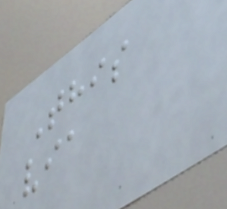This
via
